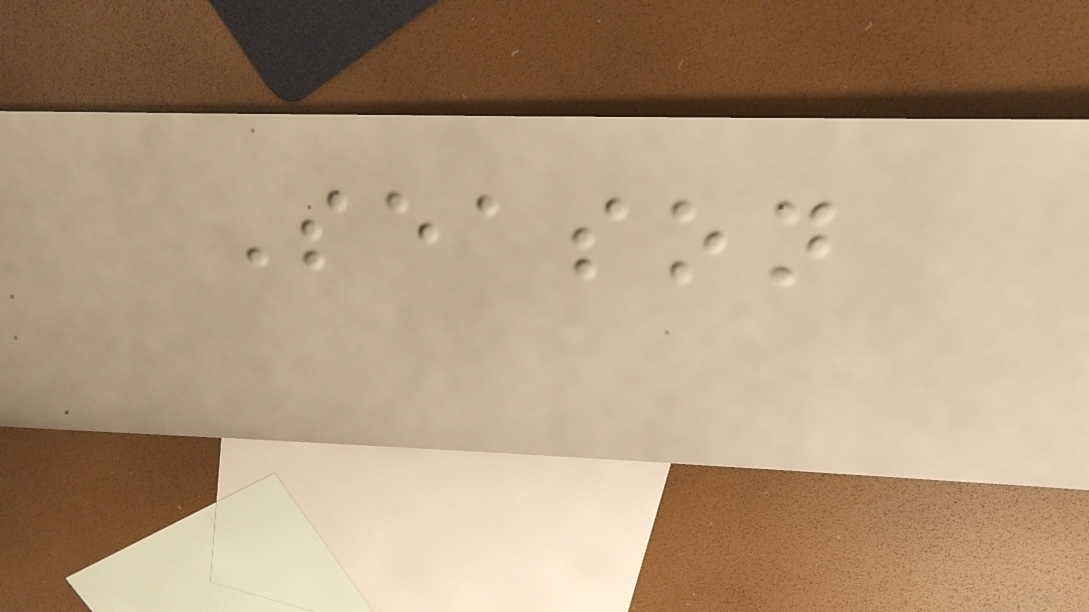Season
